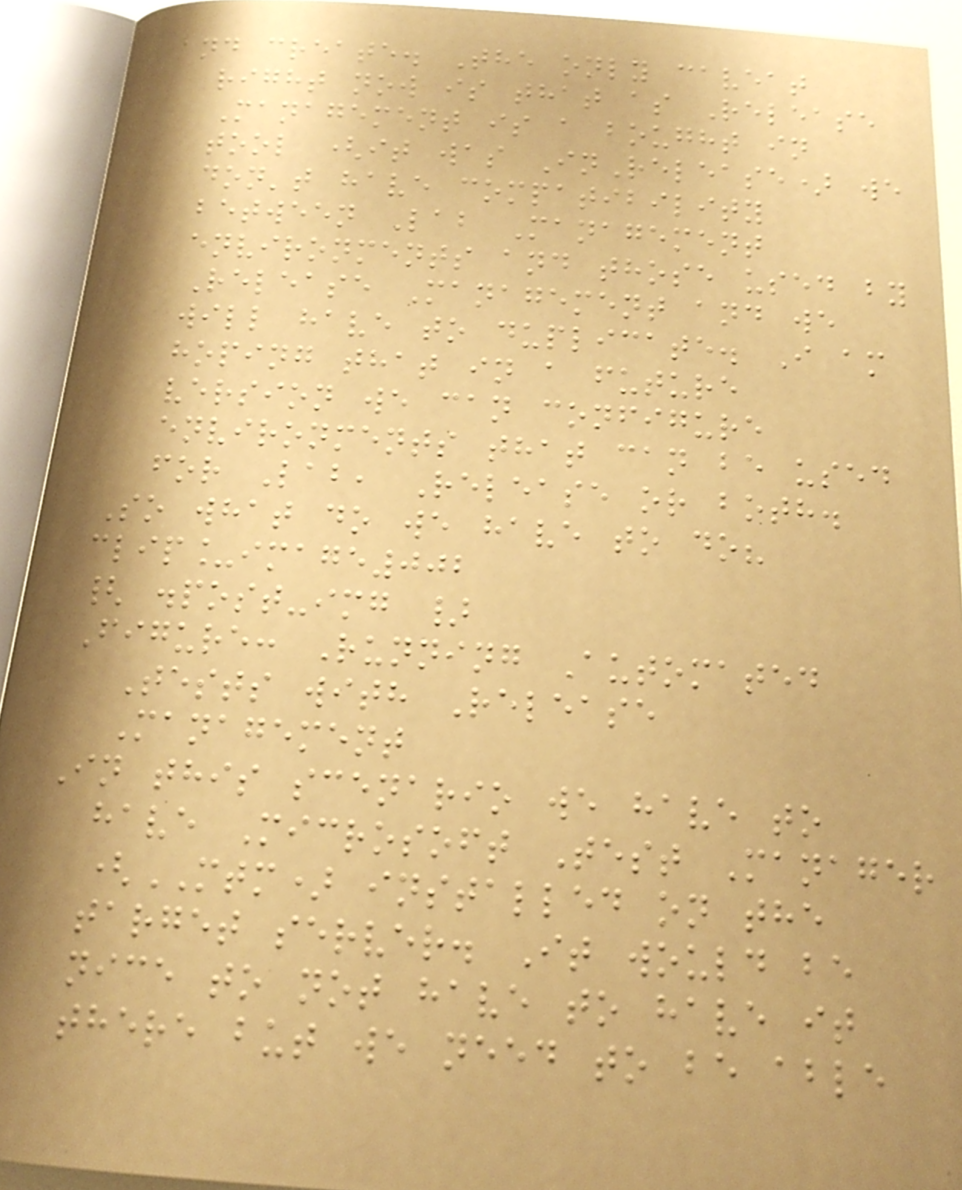and create. The only caveat
right now is that as Release
Management is a bought in
tool (it was InRelease) we
don't have compatibility
between Lab Management
environments and those used by
Release Management and we
will have to duplicate. I am
hoping that in a future
version we can configure
environments that can be used
for Lab, Release or both.
So what do we have to do?
clip_image002
{ .post-img }
Figure: Running Automated
Tests with Release
Management
In this scenario we have to
have Microsoft Test Manager
(MTM) installed on the
target server. It would be
nice to not have to have it
there but we need to be able
